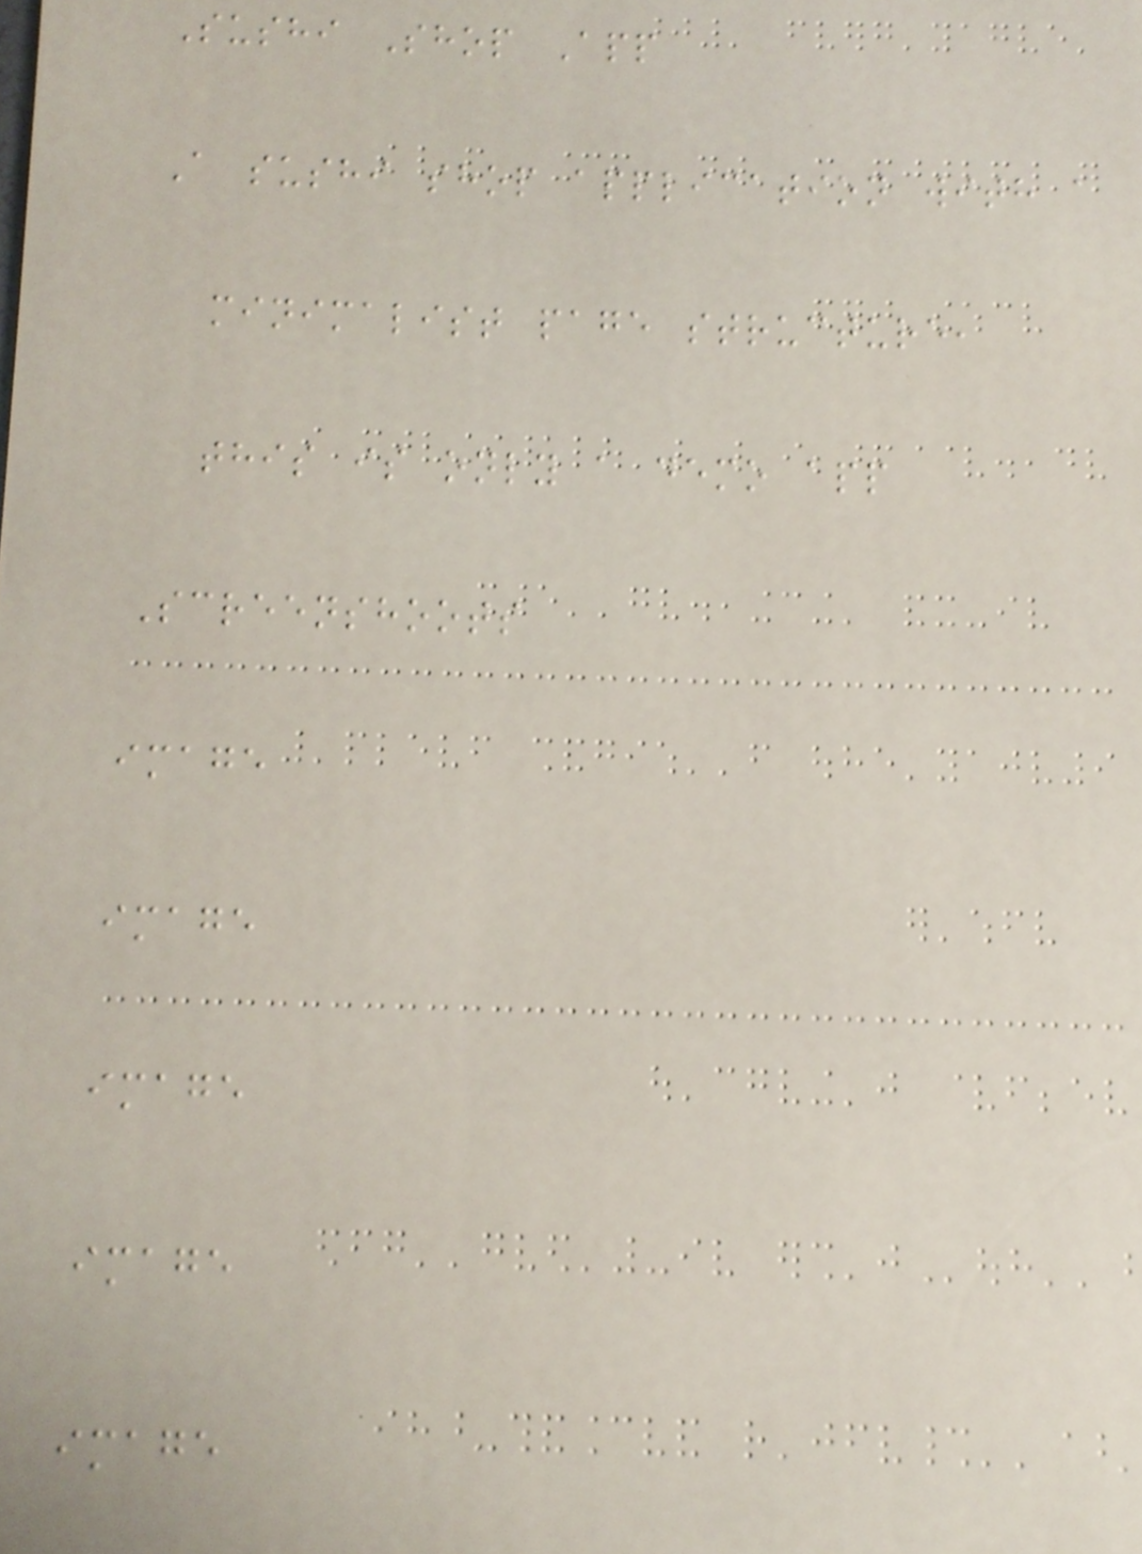Sushi Shop App
A sushi shop application with a
minimalist page structure,
this is only a demo app
Screenshoots
image
image
image
image
image
